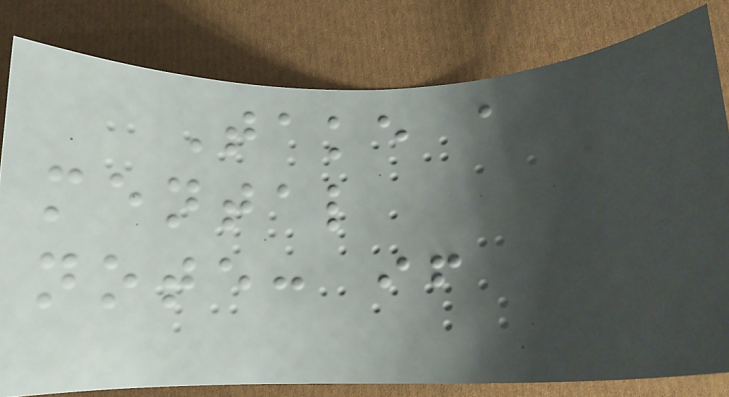Take a
mental
note: if
